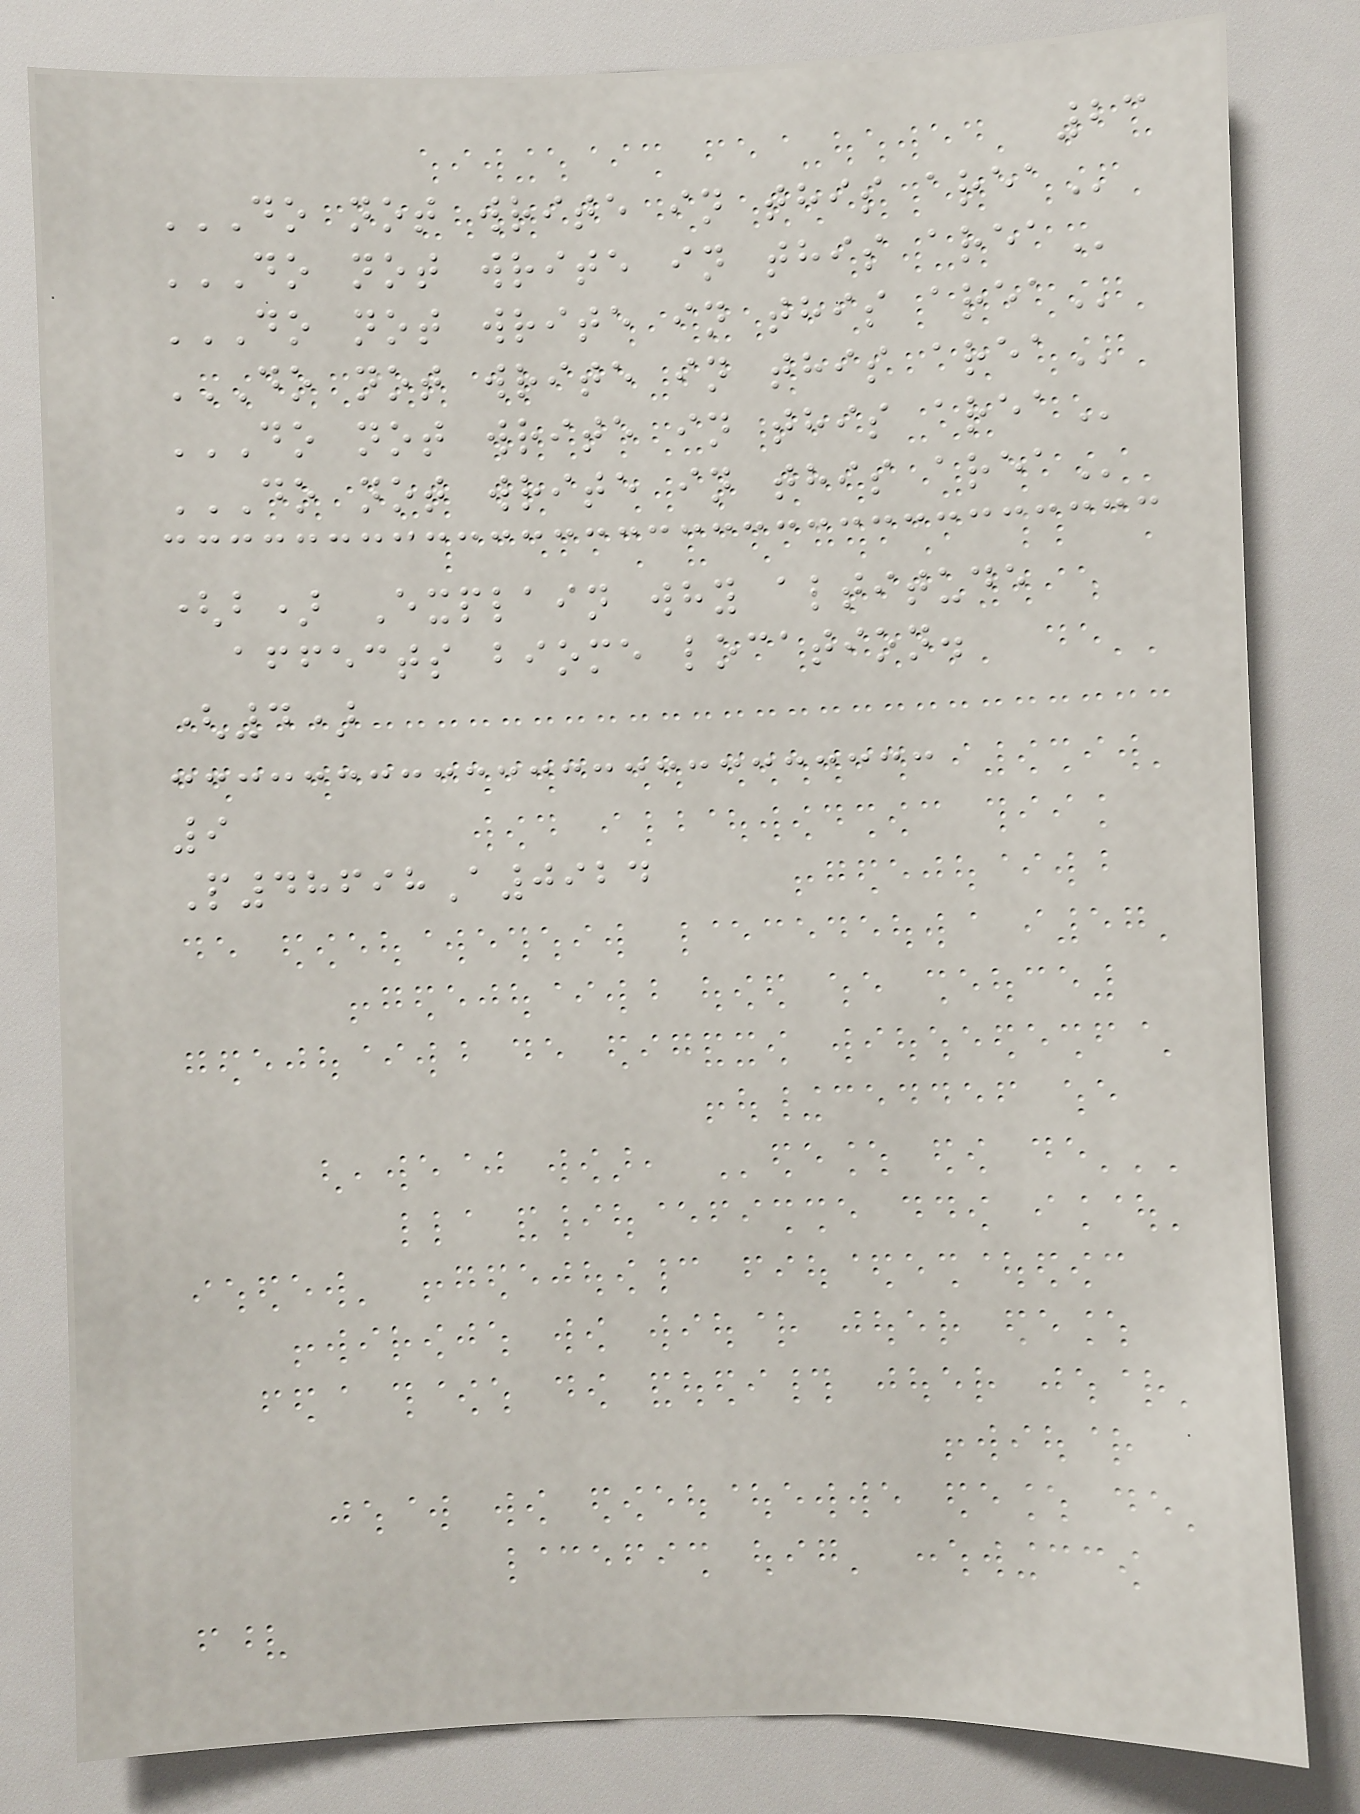23
DO NOT WRITE IN THIS AREA
DO NOT WRITE IN THIS AREA
DO NOT WRITE IN THIS AREA
DO NOT WRITE IN THIS AREA
DO NOT WRITE IN THIS AREA
DO NOT WRITE IN THIS AREA
(b) Explain why altitude
affects biome location.
(4)
9
P48698A0924
